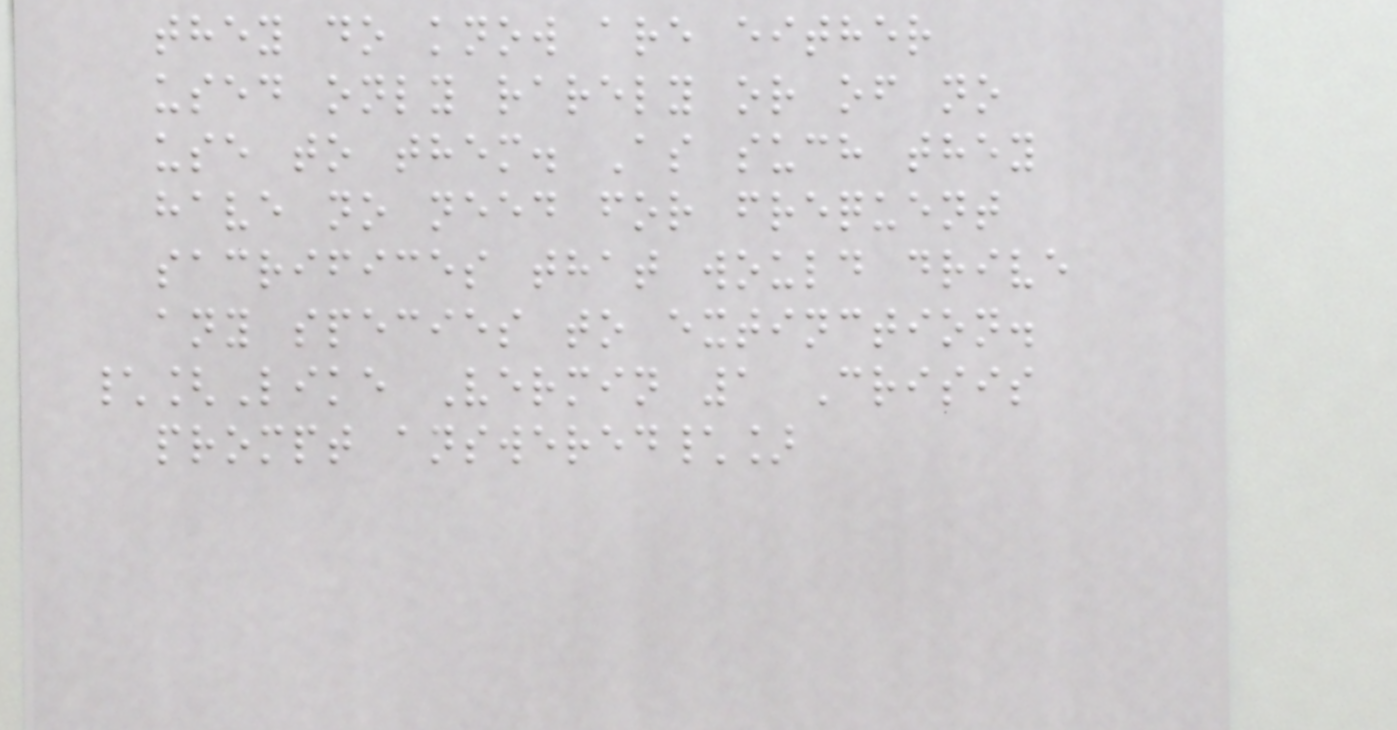they do know are either
used only rarely or of no
use to them. As such they
have no need for frequent
sacrifices that would drive
any species to extinction.
\[Like Vermin 1 Crisis
prompt answered\]
